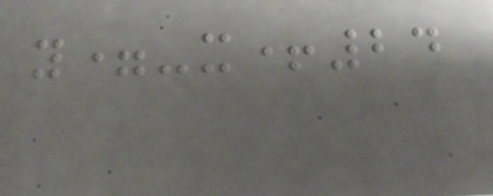y=-x+24
